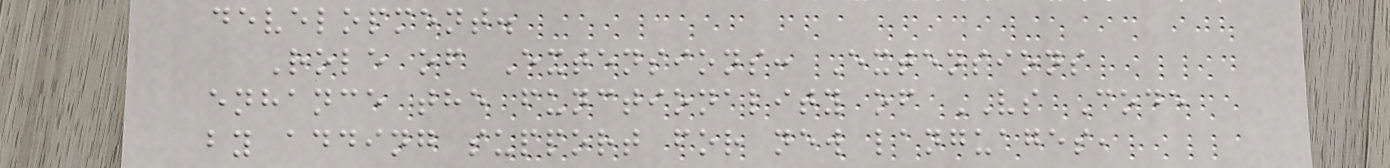development.
Role of Extensions: Extensions
enhance the functionality of VS Code
by adding support for new languages,
